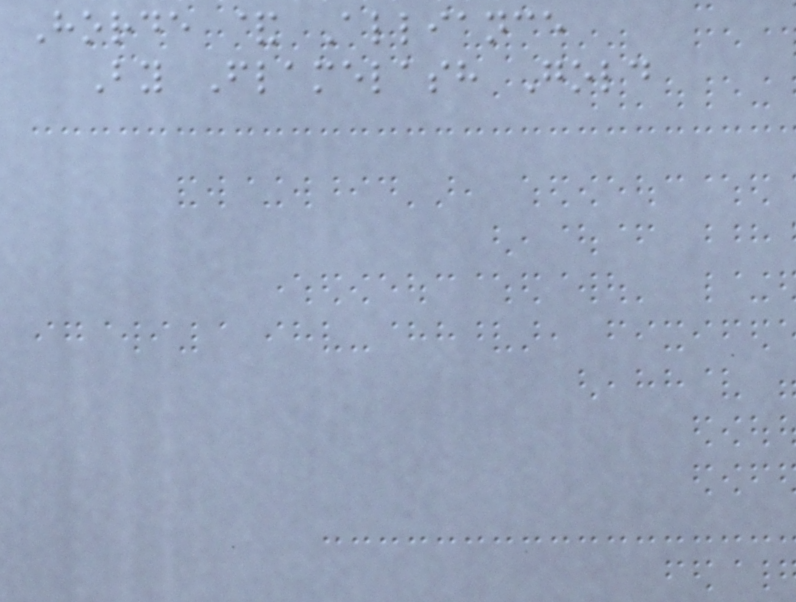Horde & Alliance
By Flamelash Gold
